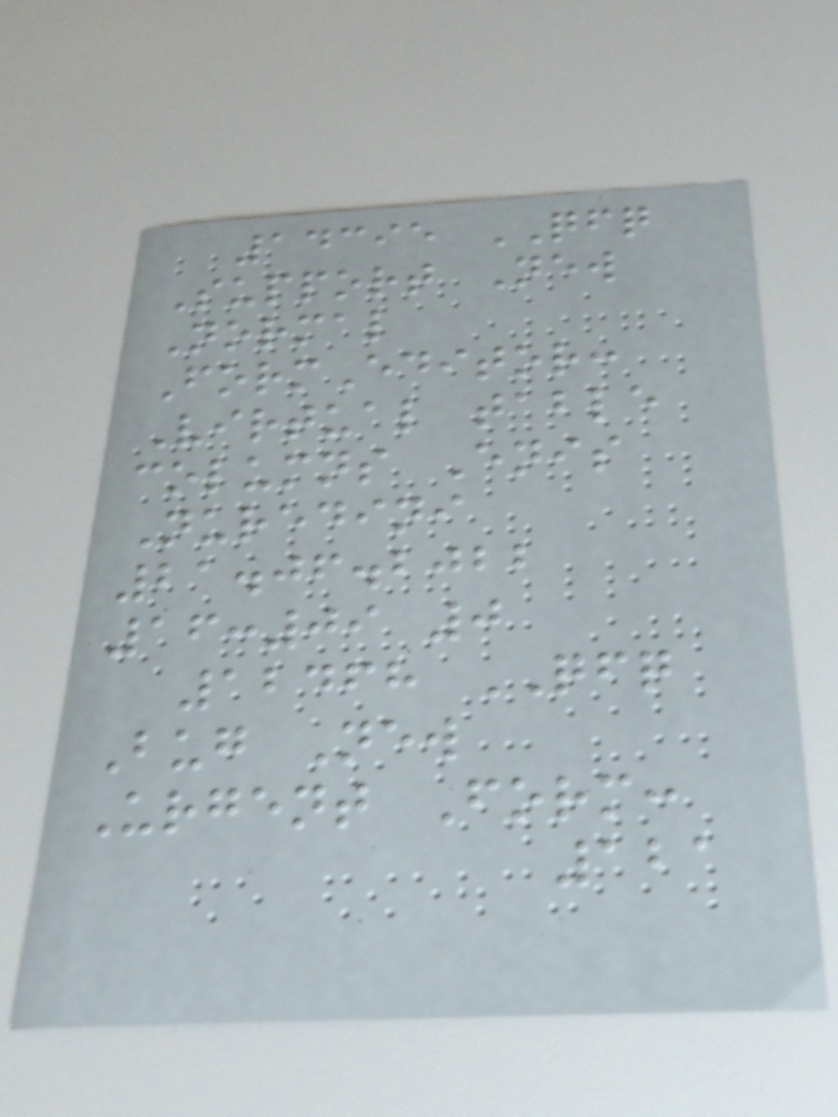14395 QFQ
Support New
Normal
FormEditor:
Virtual table
columns Enis
Nuredini
21.06.2022
16:09 0
12468 QFQ
Bug New
Urgent Form:
121
